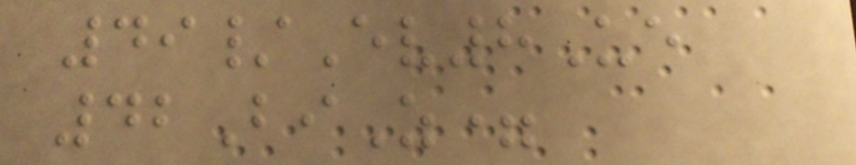49/Ev8Ue
42BiZ=
